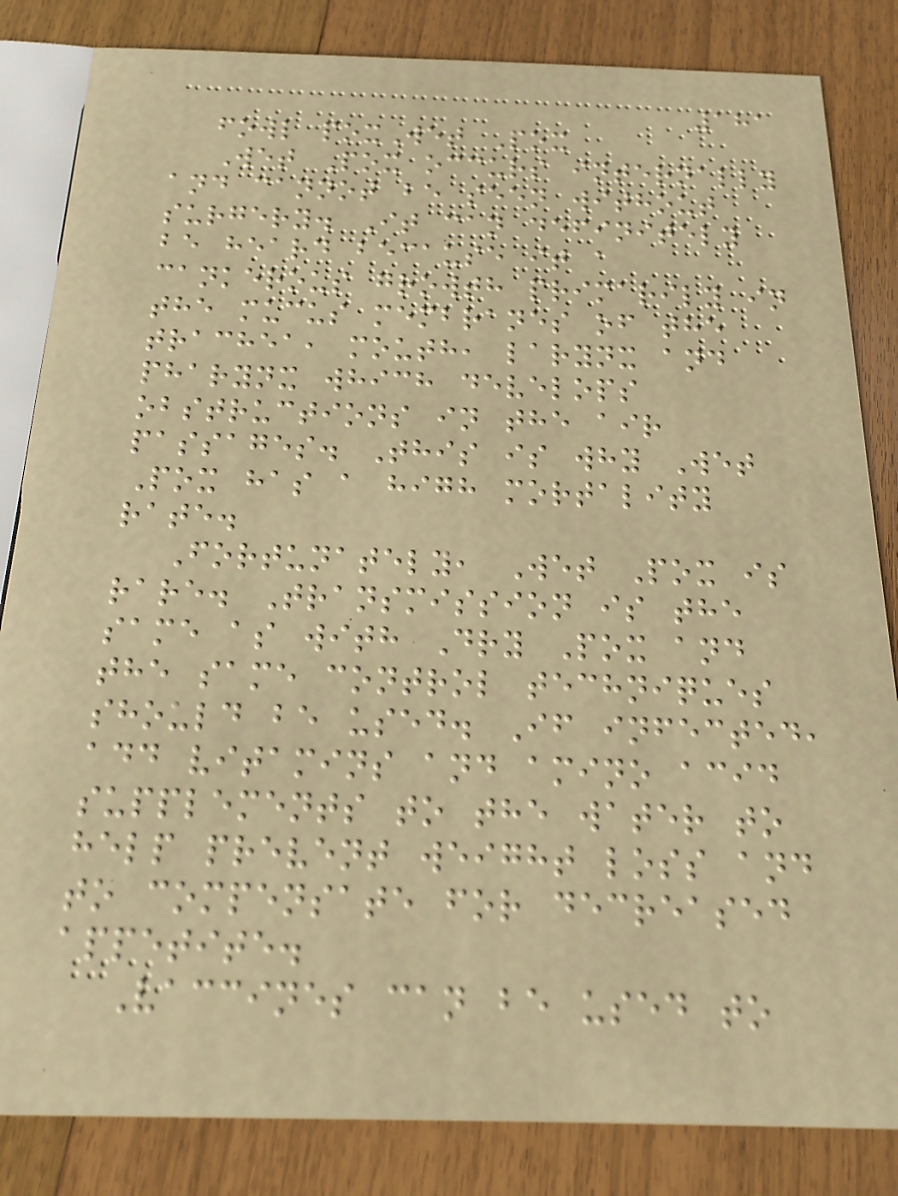181
fowl poxWet Pox
Wet Pox occurs internally
and cannot be seen without
surgery. It can definitely
be heard because it a
cankerous growth primarily in
the mucus membranes of the
trachea, mouth, larynx and
pharynx which develops
obstructions in the air
passages. This is why Wet
Pox has a high mortality
rate.
Fortunately, Wet Pox is
rare. Transmission is the
same as with Dry Pox and
the same control techniques
should be used. If infected,
add vitamins and amino acid
supplements to the water to
help prevent weight loss and
to compensate for decreased
appetite.
Vaccines can be used to
